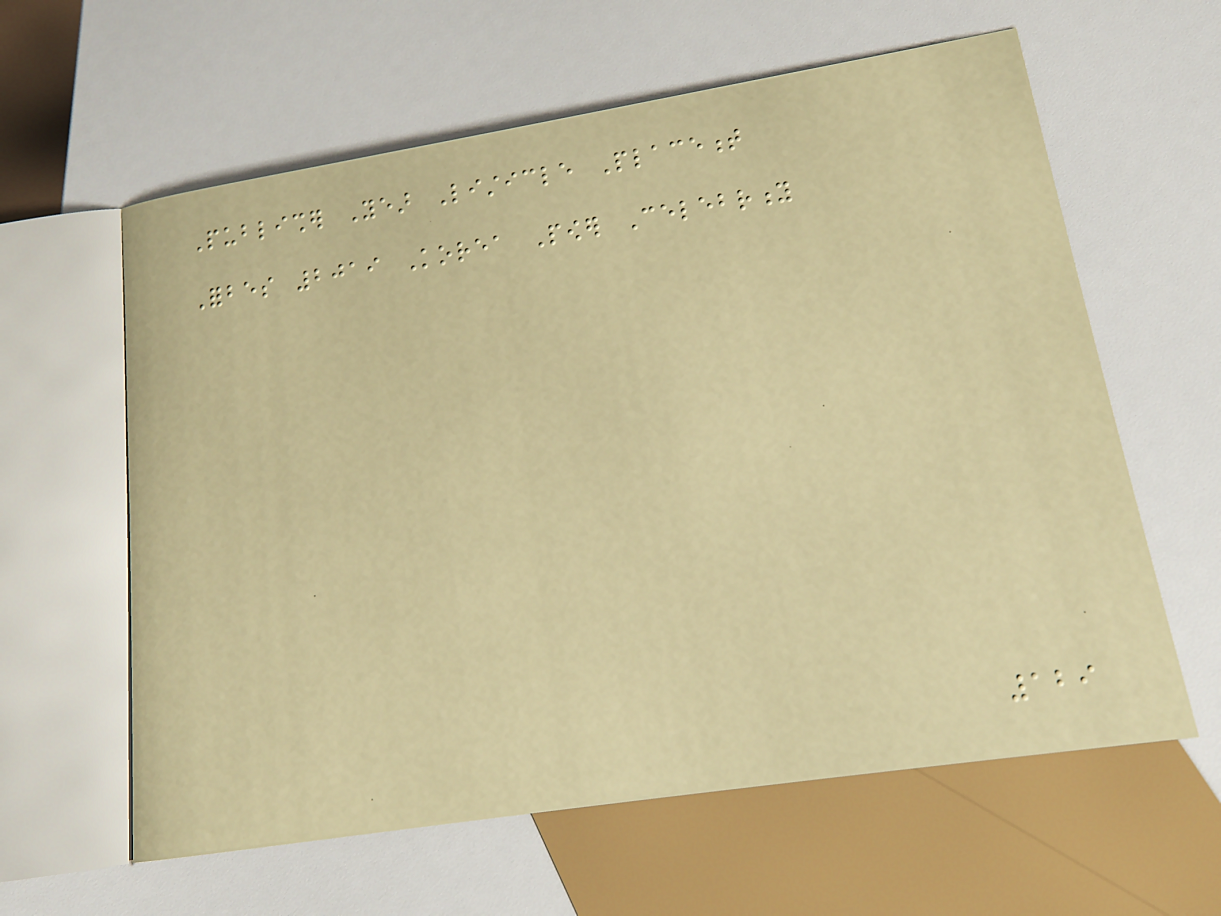Publisher Year Listicle Placement
Forbes 2019 Korea Power Celebrity
129
